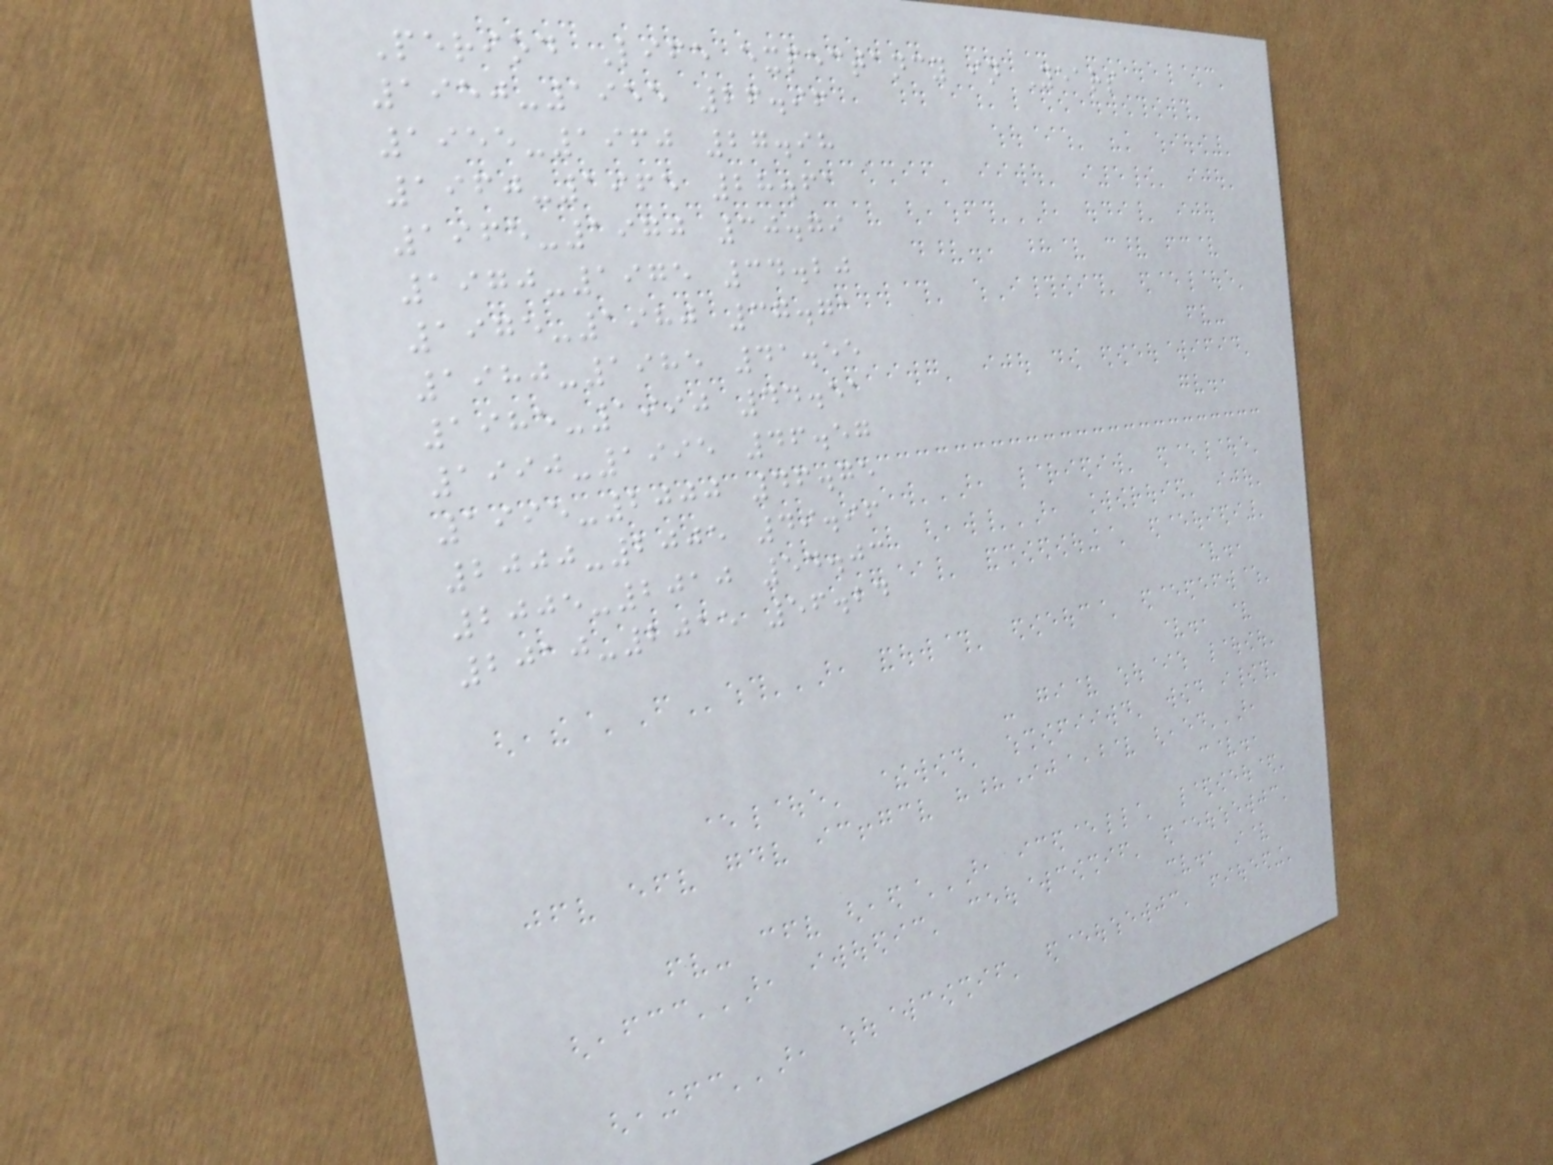Period Life expectancy in Years
1950-1955 26.96
1955-1960 27.98
1960-1965 28.61
1965-1970 30.79
1970-1975 34.20
1975-1980 37.71
1980-1985 41.55
1985-1990 44.51
1990-1995 46.57
1995-2000 46.75
2000-2005 49.96
2005-2010 54.03
2010-2015 56.24
